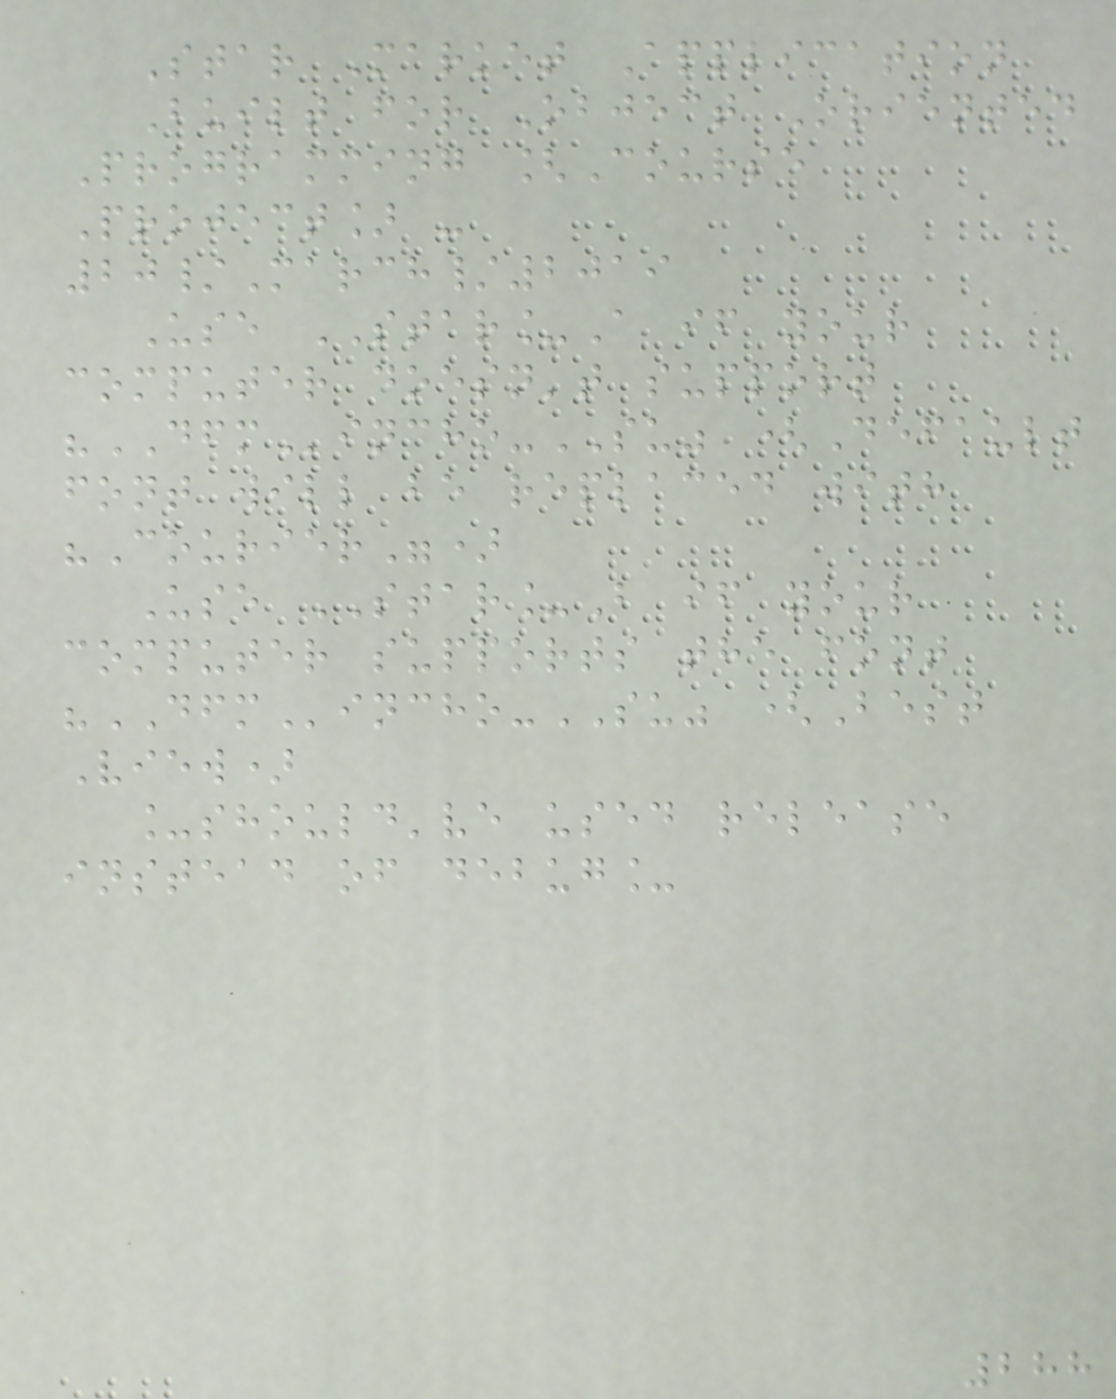Star Market Application
Built for Object Oriented
Programming [Course
Project] -
20/March/2019
Use STAR_A if your
computer doesn't support
"DFMincho-SU" (Default
font will be replaced with
"Courier")
Use STAR_B if your
computer supports the font
"DFMincho-SU" (Best
View)
_should've used release
instead of debug_
288
